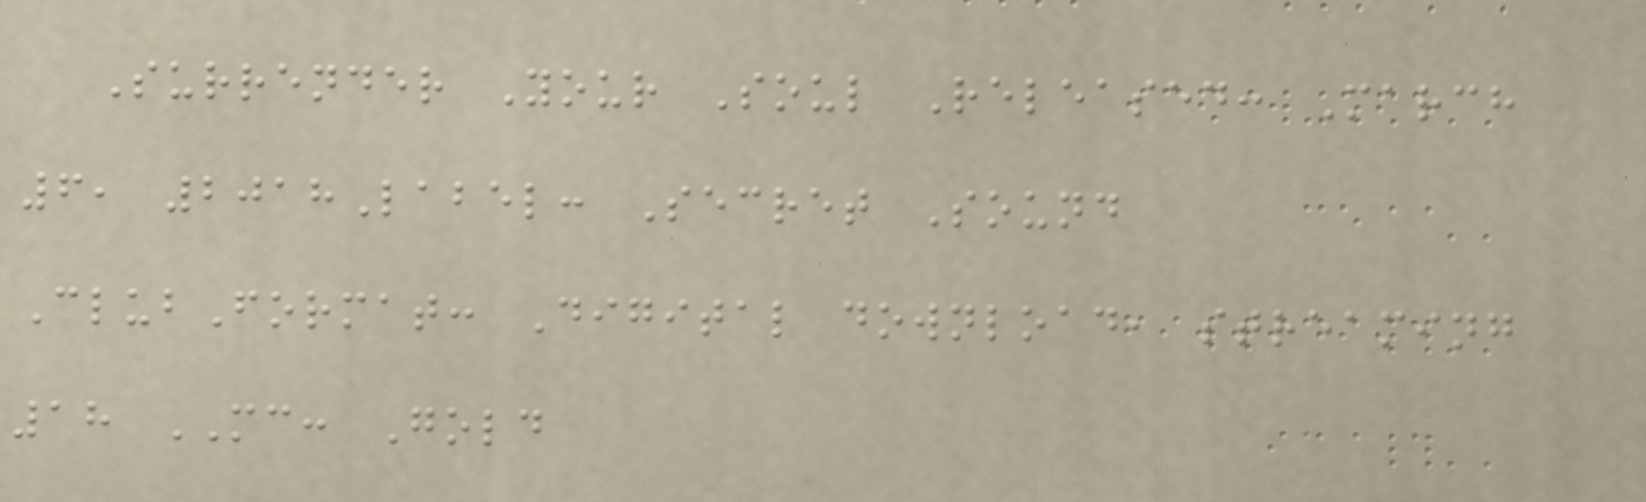Surrender Your Soul Released: March
6, 2018Label: Secret Sound
ClubFormat: Digital download, streaming
18 MC: Gold
